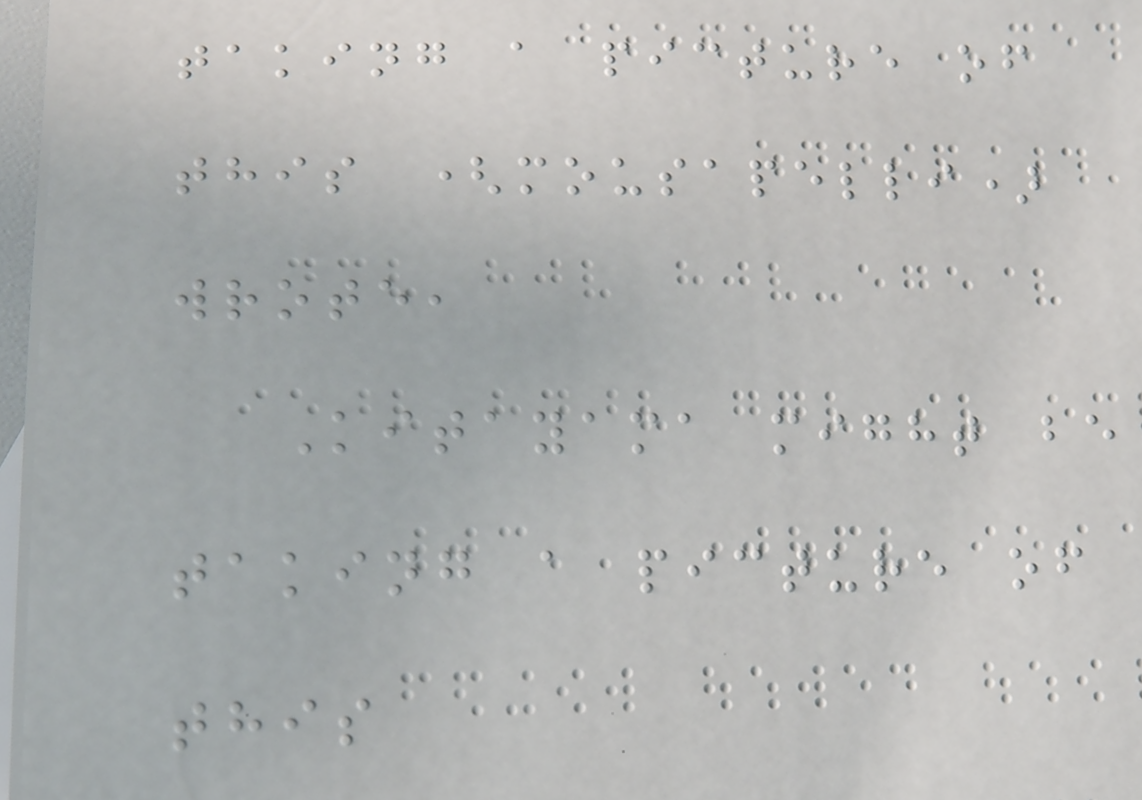taking a picture of
this (mousapelli)
wrote,
Kitayama might be
taking a picture of
this
